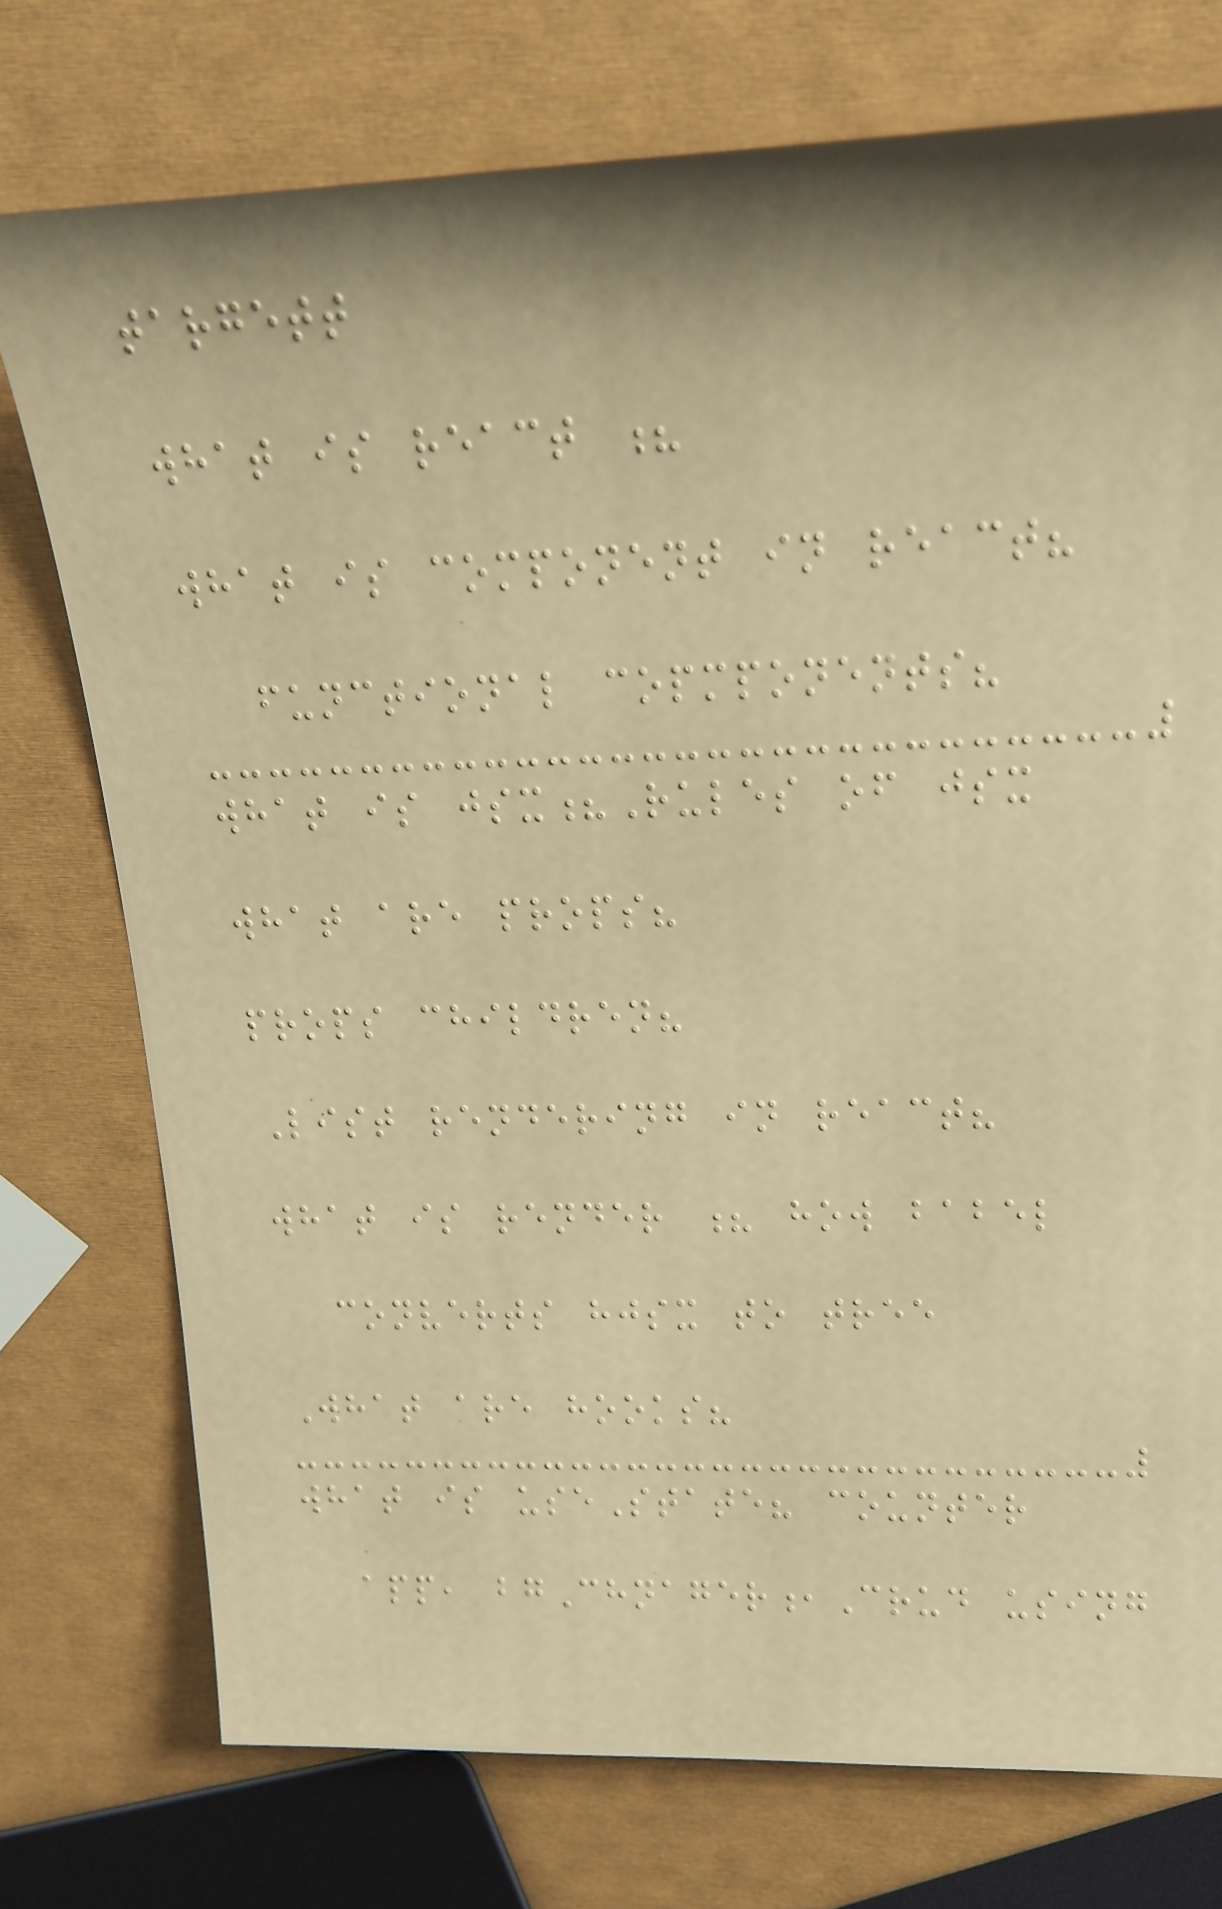targett
what is react ?
what is component in react?
functional copmponents?
what is jsx?Rules of jsx
what are props?
props children?
List rendering in react?
what is render ? how babel
converts hjsx to tree
What are hooks?
what is useState? counter
app, bgChnager,Crud using
